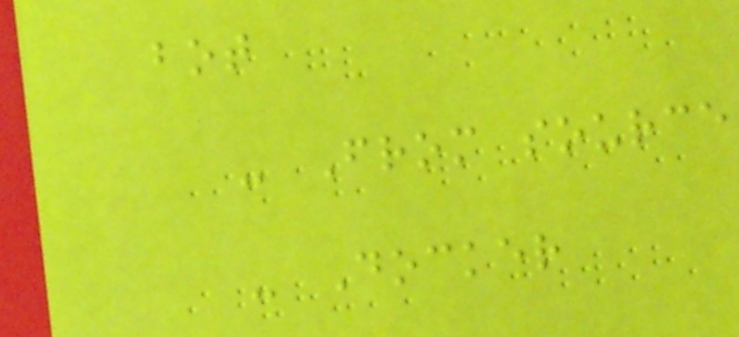bot
- From source
- Docker
